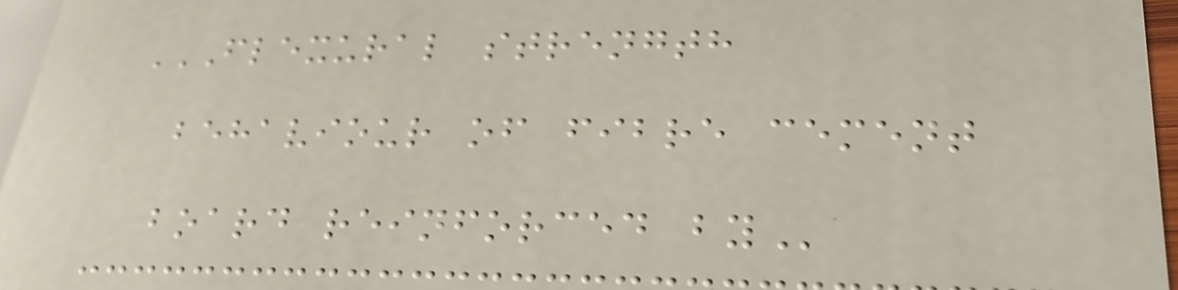FLEXURAL STRENGTH
BEHAVIOUR OF FIBRE CEMENT
BOARD REINFORCED BY
